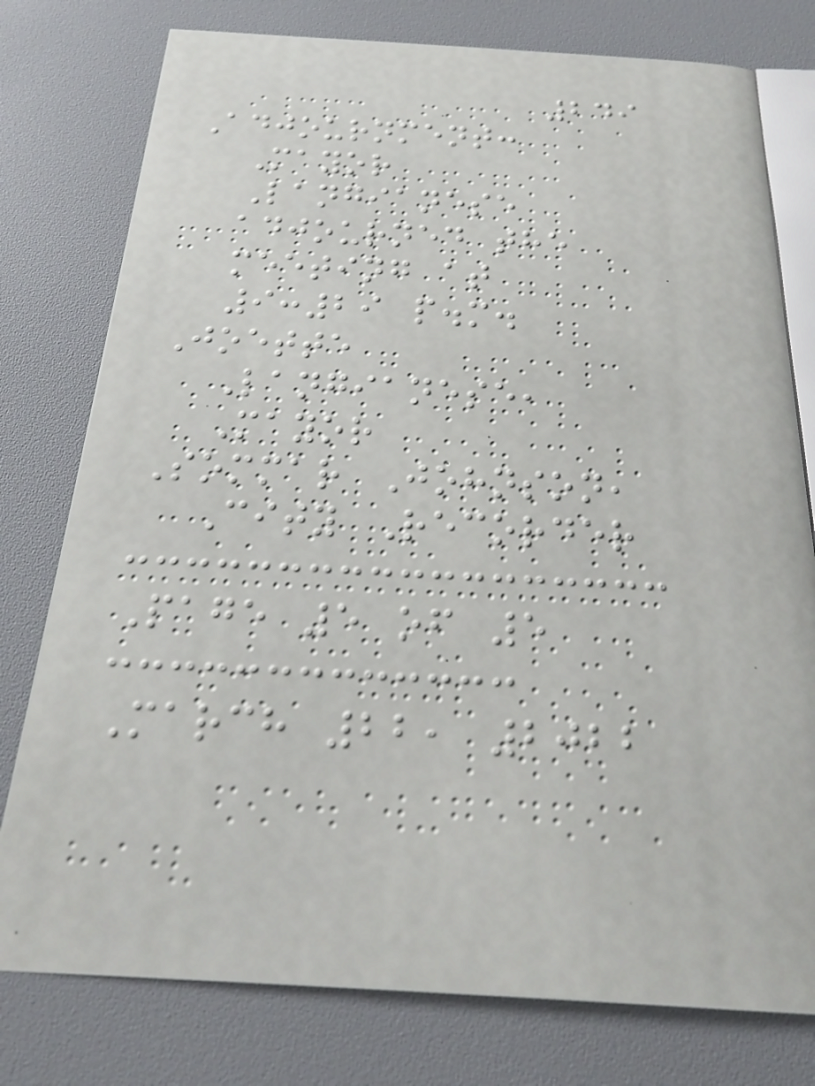249
Adjournment:
Mayor
Langianese
adjourned the
meeting at
9:29 p.m.
Joette
Langianese,
Mayor
Sommar Johnson,
City Recorder
Page 5 of 5
March 22, 2022
